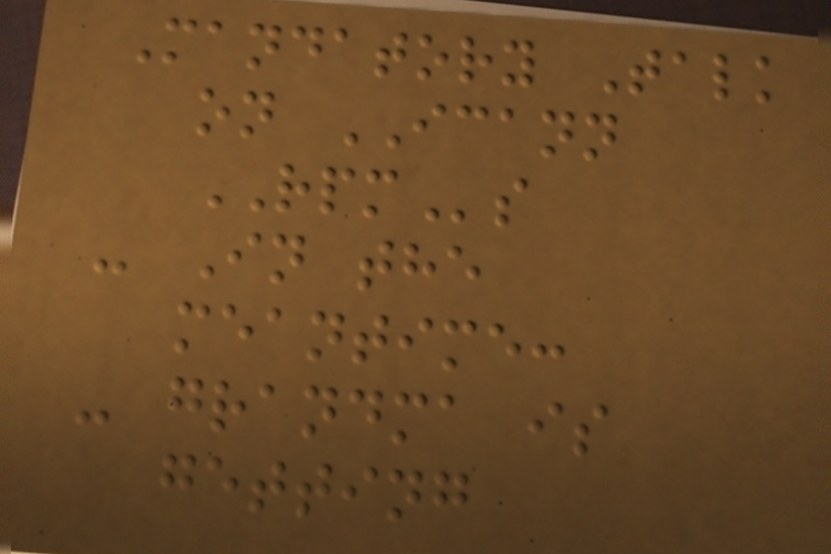Mandatory Talk
on ICANN
RPMs
- In the
meantime:
- grandma is
getting
